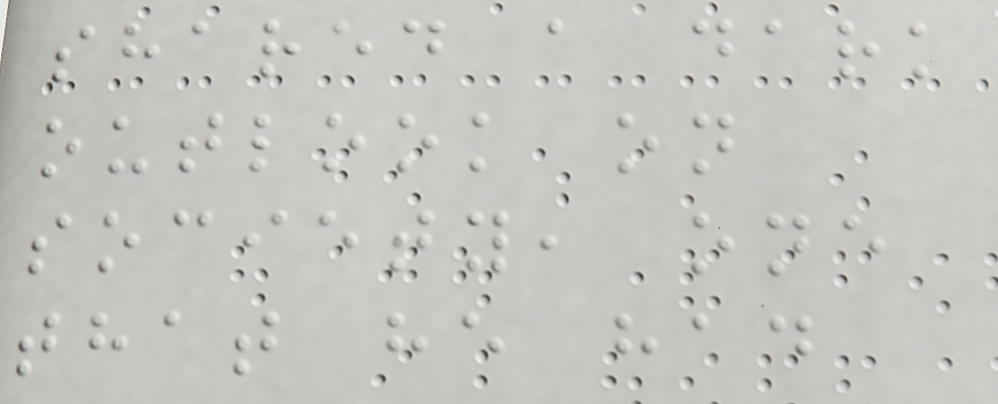shared a dark
outlook on
society, one
that he had
